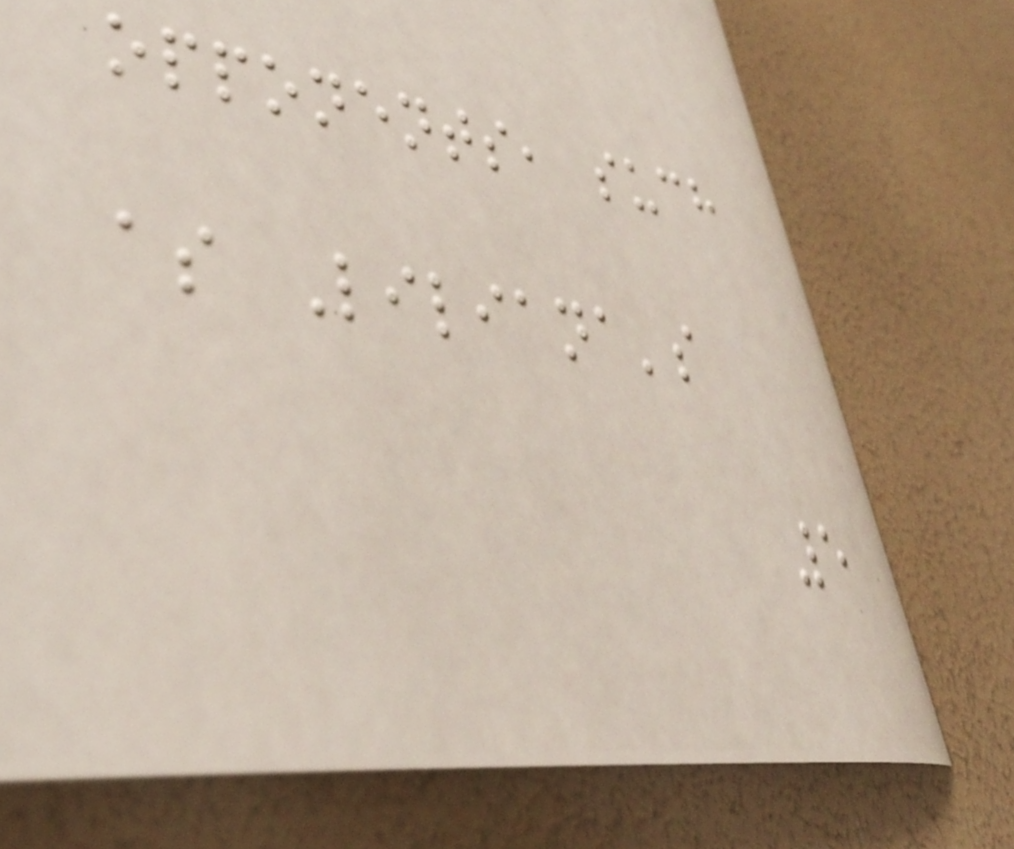opponents, such
as Liliana's
5
